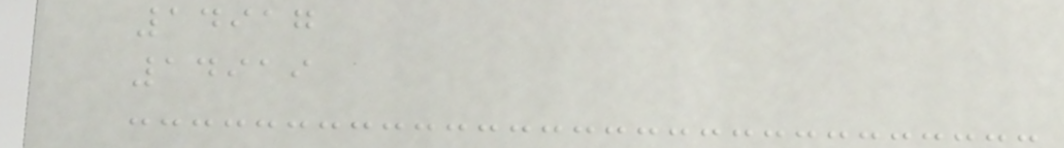14917
14919
